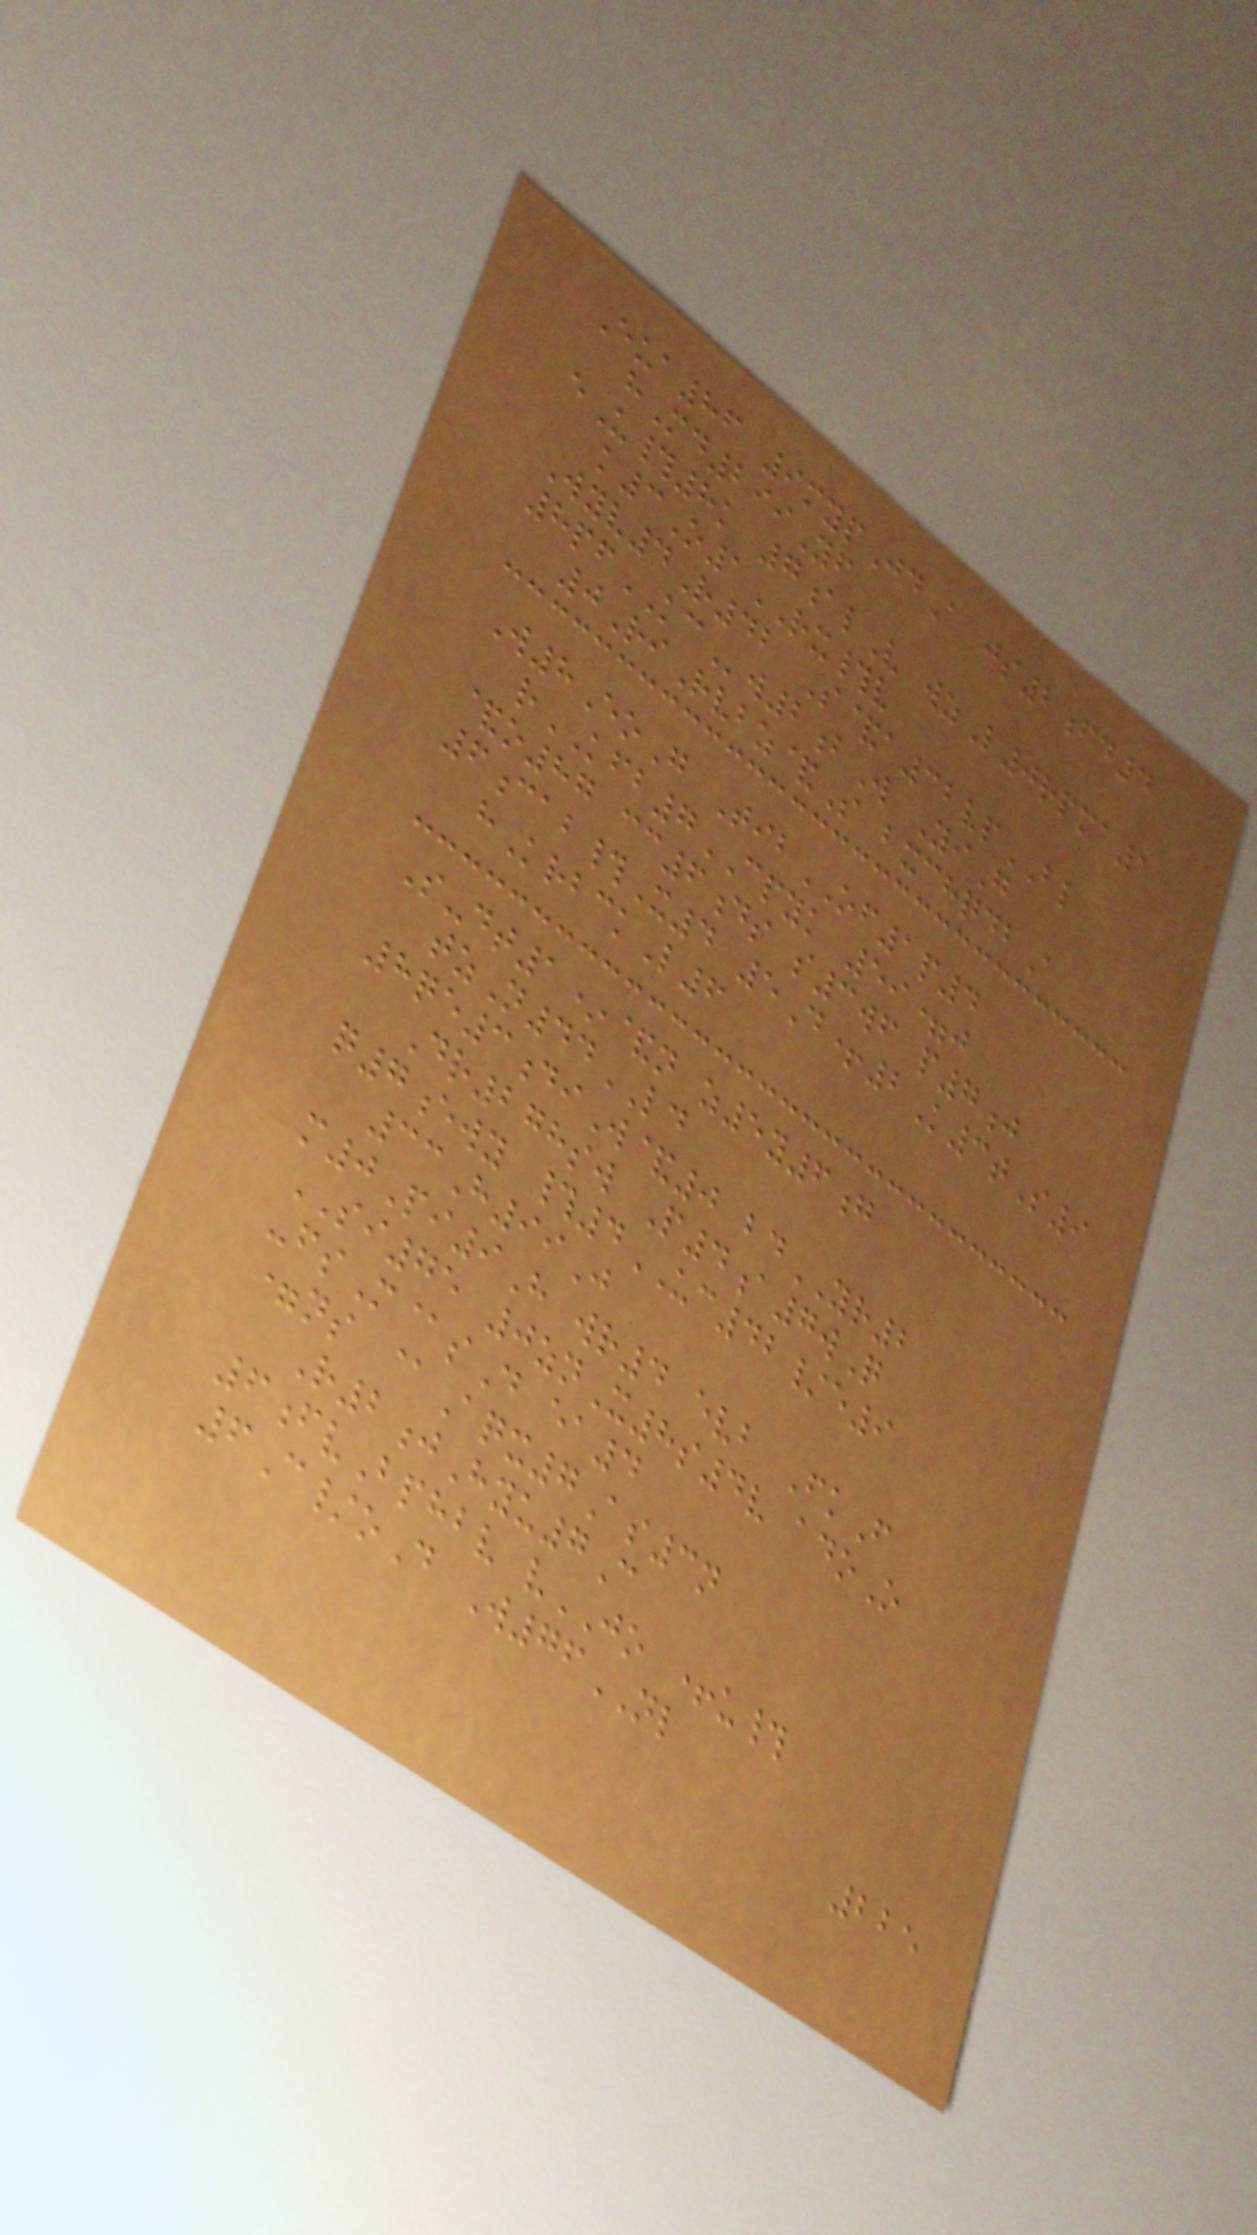Eua86 9mypJdA js2fd4
hMd299Yf
eU#8k 7alV wzL0rpma1
k3O1RX#v
Wyv4R42 S&a32vpBL
8pfKCw2bW YiG
0RiRvbz&S bxchqdbA
W8EoG TibOF1p4
rKFB7CPYK 59=j
&o87 cc6ds s3wf p7j
6cab#X4 5D+2K3tS9
hKrbckL6
S-dt1*&n z5y6g
tzN44LD
8qe3diW&0 bdYR2
Dr278sw P4a7wQ
q7ewy #4UC42/e9
33H99J
m0Pi9H wr4 evb FkF
SI75 0znX8s4v adoO
-fsM@sD ea4
=ns @Aqx7As3n
R2jHyu7C
6fvBphbv vJO +u#
6C/oD W76NL
225
